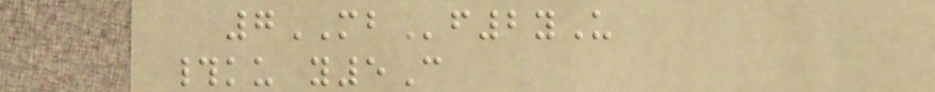7MBf2yU
#ku y5C
